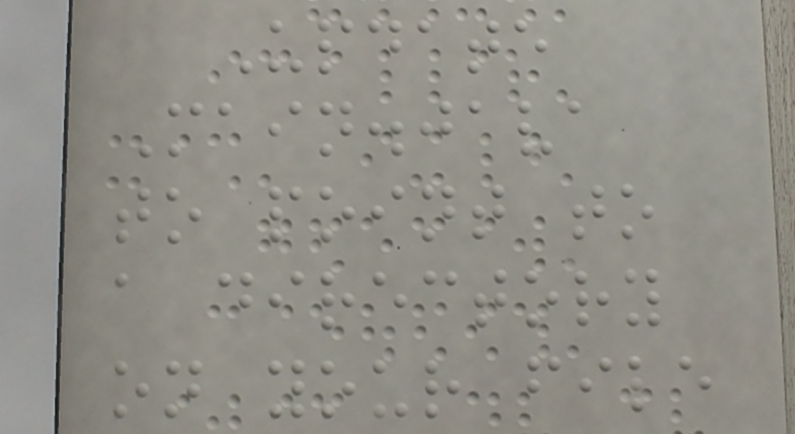Update
Main.java
to point to
a directory
on your file
